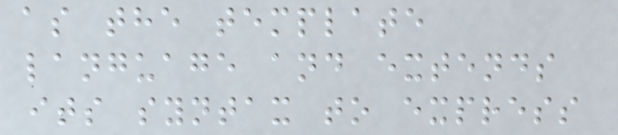as the template
language and extends
its syntax to express
